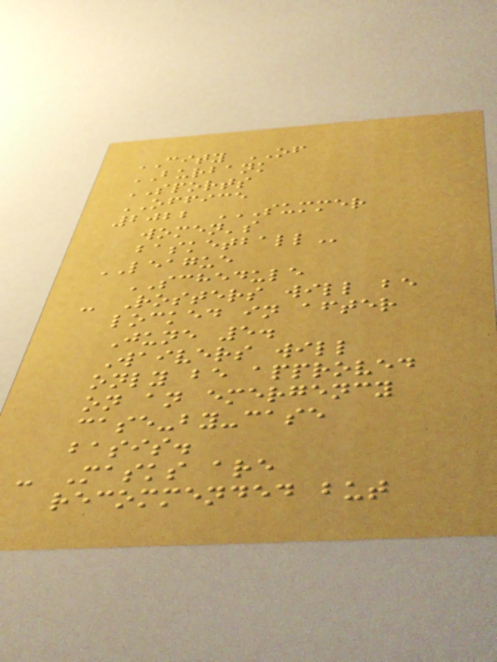CITY OF
BURBANK
SPORTS
OFFICE
2022 SUMMER
WOMEN'S
BASKETBALL
LEAGUE
SCHEDULE
- Rosters will be
locked in after
June 5.
Waivers will
only be approved
on an emergency
case-by-case
basis.
- Masks are
recommended but
